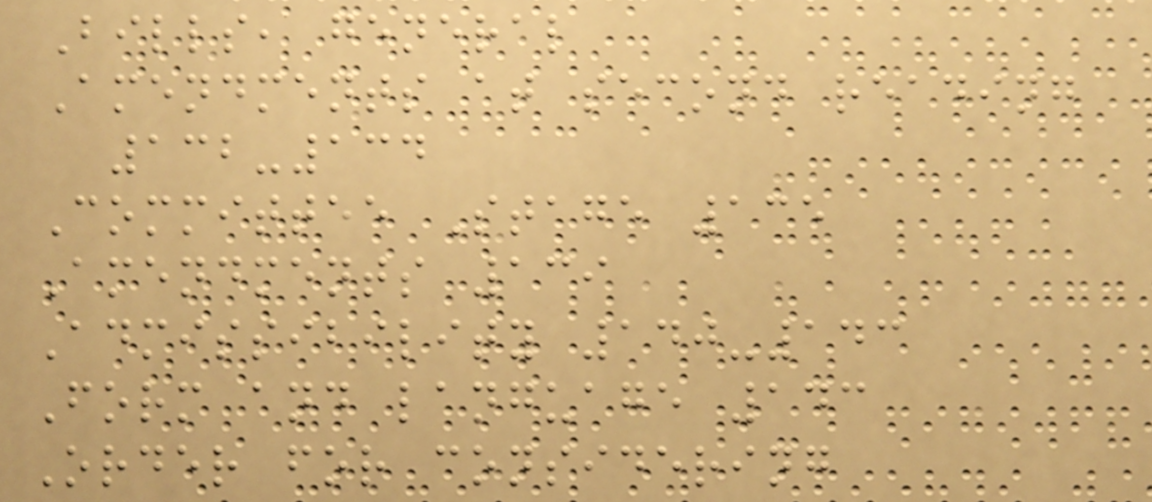Bills, general
Amendments at second reading
132-134
Committee Stage 135
Amendments 139
Admissibility 140-143
Form and language 143
Order for considering
